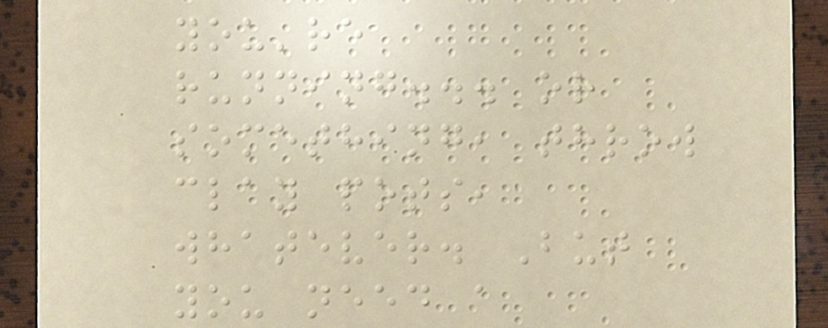you're
running... or
something, throw
clay pots,
whatever. But
you need a
